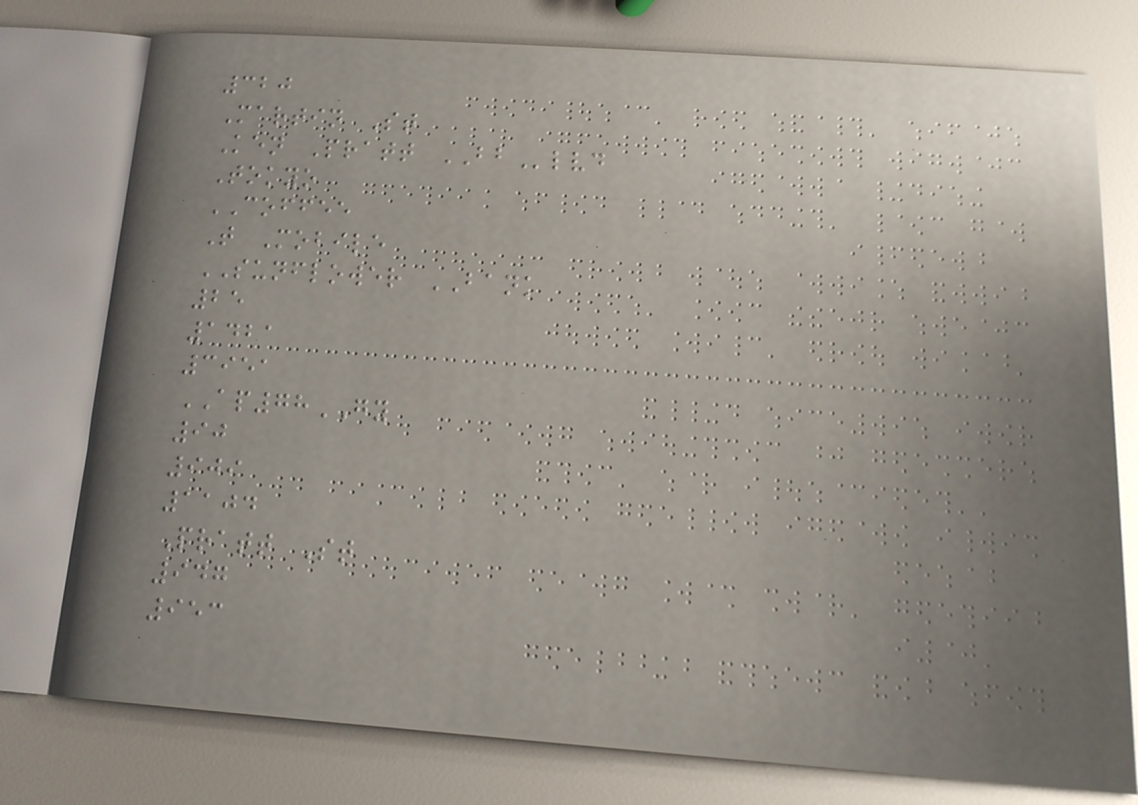320
Martin St
Ken Pratt BBlvd
Tokyo
COFFEE
T Mobile
SUNFLOWER BANK
25
1421
3951
AP78GY
90
909
1104
Pratt St
947
953
